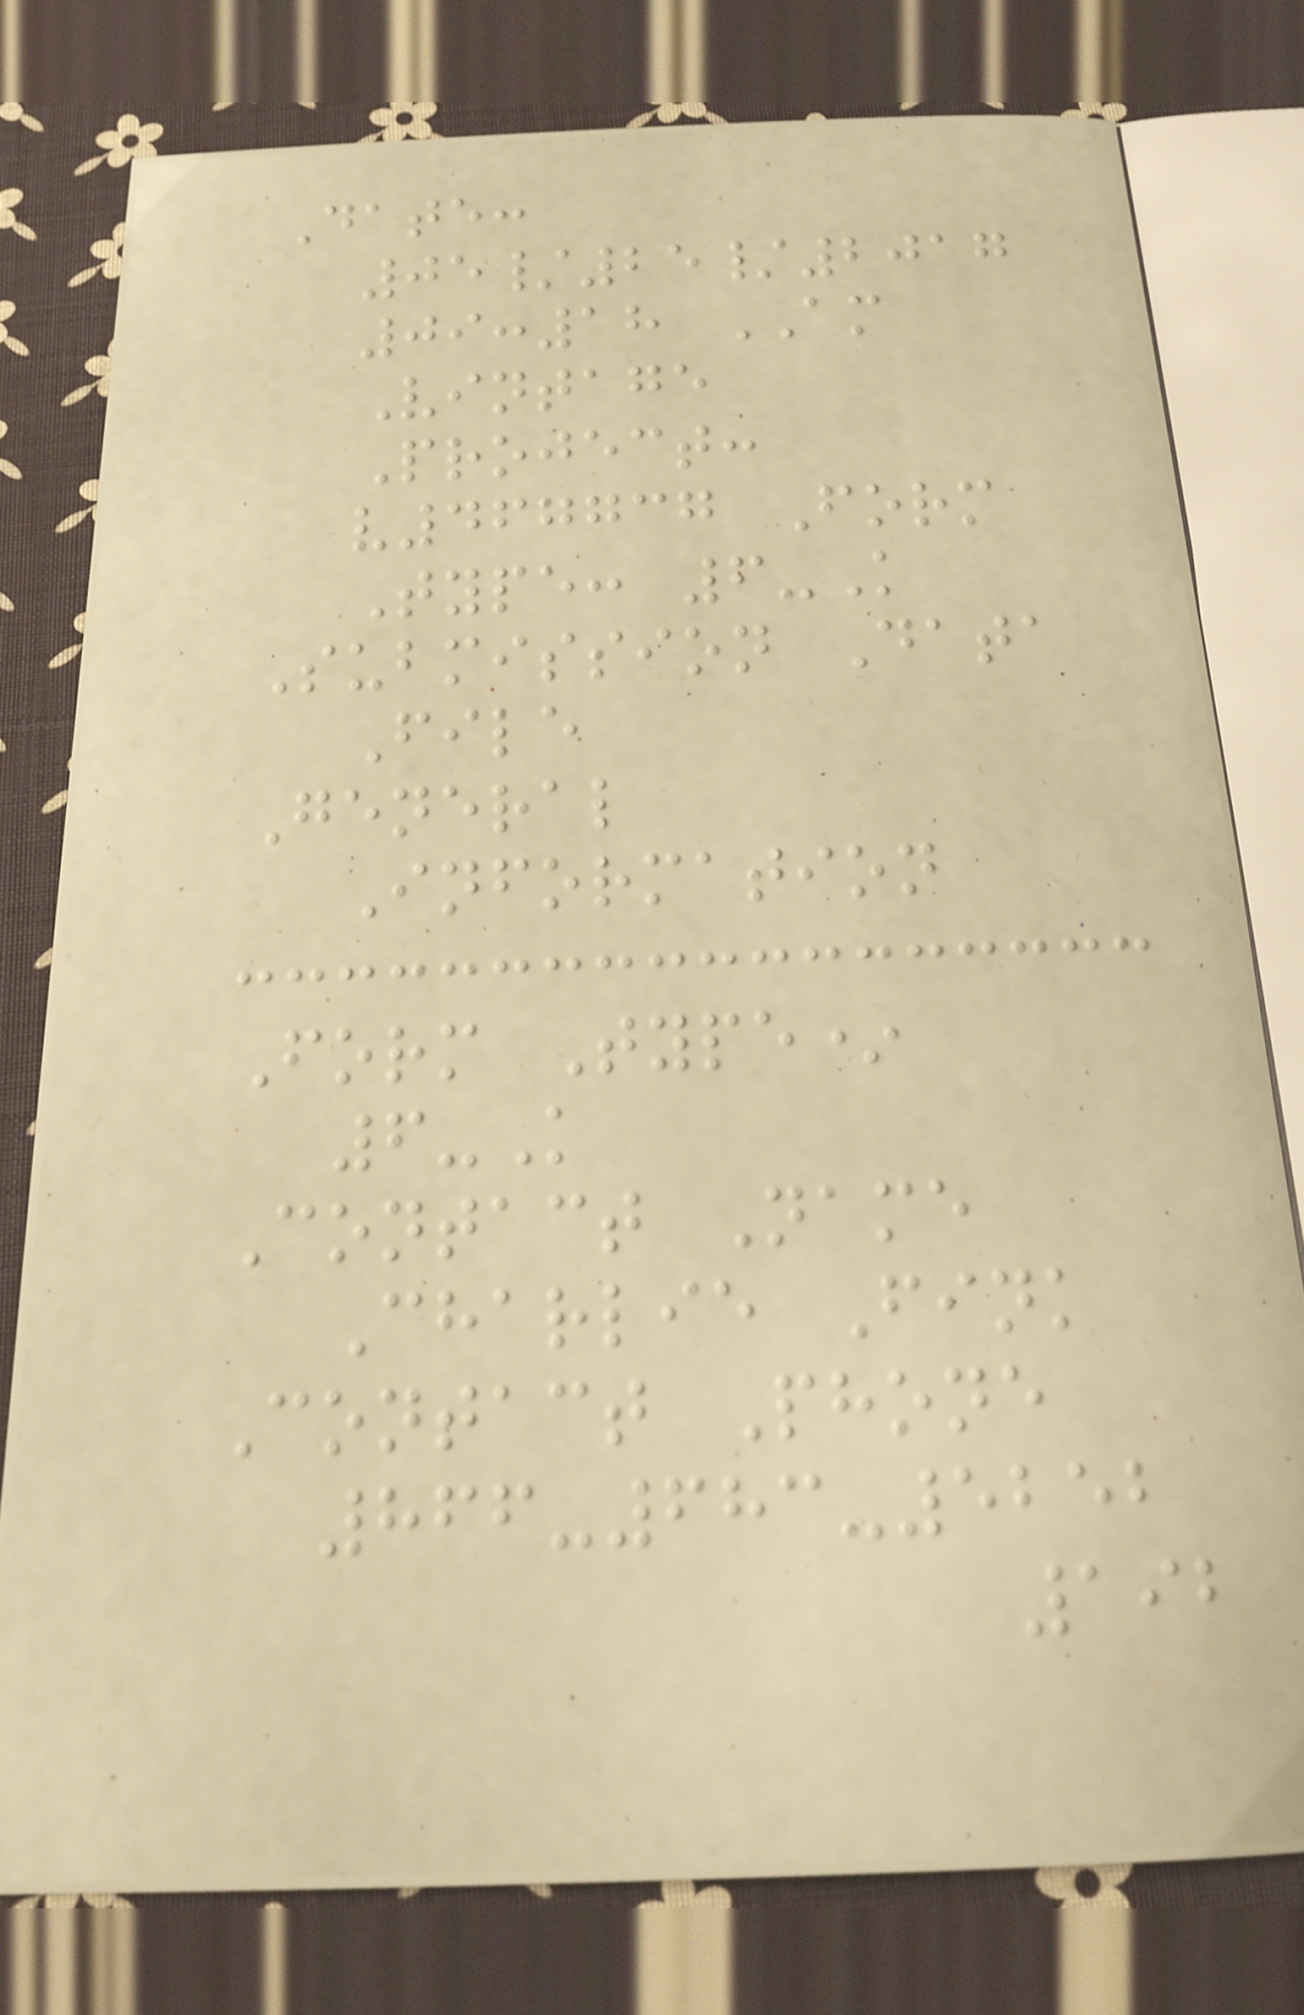Date:
05/25/2017
09:18 AM
Vintage
Project:
v467737 Form
Type: 6-K
Submission Data
File
General
Information
Form Type*
6-K
Contact Name
Charlie Fink
Contact Phone
866-683-5252
192
